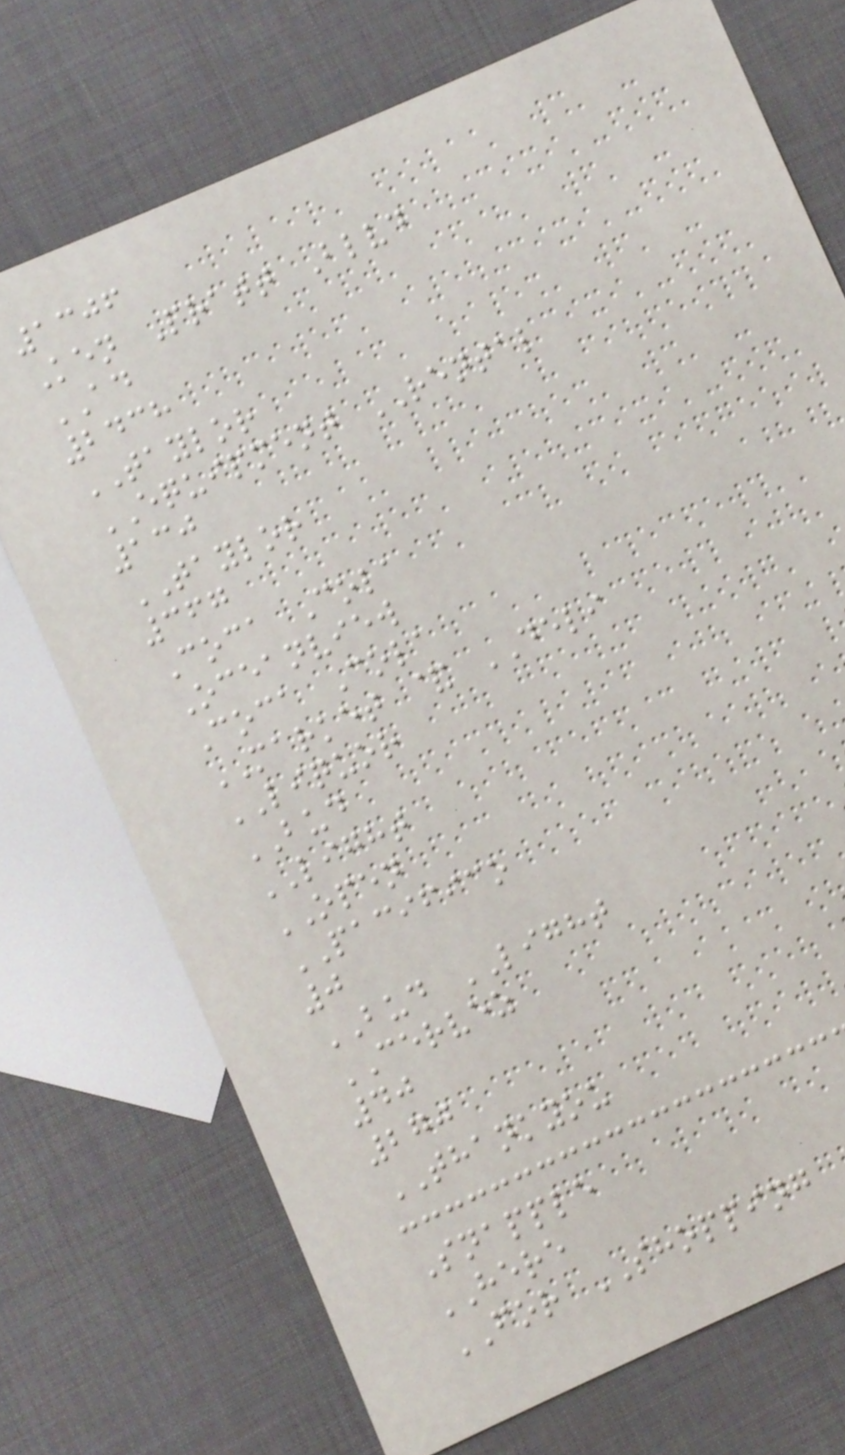1306
Ken Pratt Blvd
AD
2438
TAYLOR
EQUIPMENT RENTAL
130
TAYLOR
367
Coca Cola
Oceanview
Coca Cola
MARKET & DELI
LIQUOR
BUD
LIGHT
OPEN
PACIFICO
0
BUD LIGHT
CERVEZ
40
270
THANKYOU
Snapple
HERE
FOR SHOPPING
